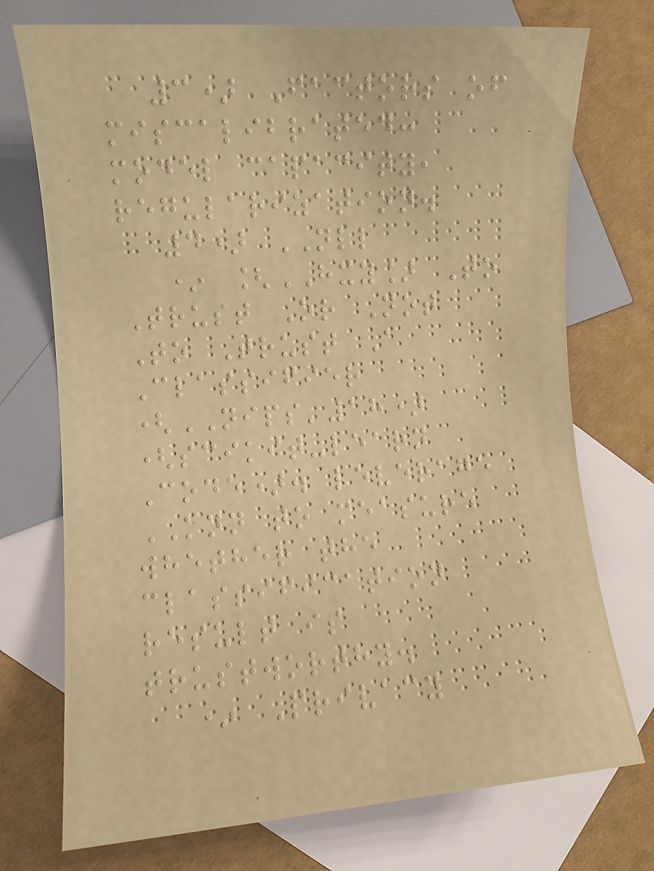3) Factors of
miscalibrated:
model capacity,
regularization.
4) NLL
* [HXY] To
Trust Or Not
To Trust A
Classifier
(NIPS'18)
(scikit-learn
Code). leverage
KNN to measure
whether the
classification
result is
trustworthy.
* Privacy
